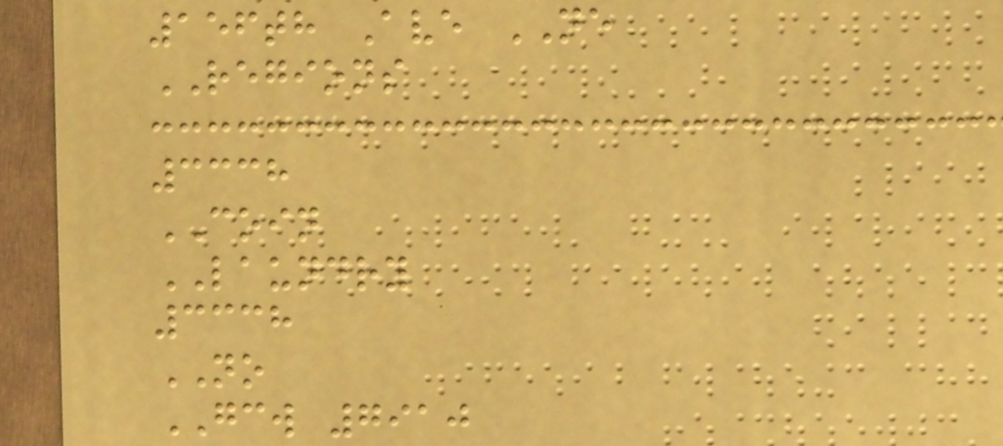156th Ave NE
REGIONS
3338
COIN
LAUNDRY
3338
NO
GCW 7910
